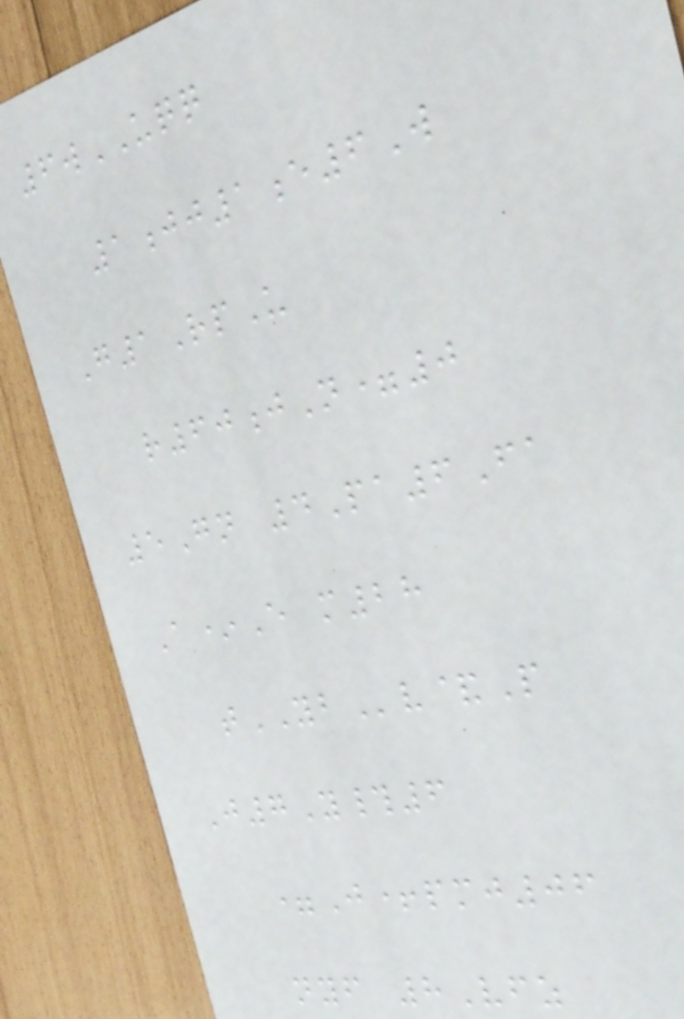6wUQQ
1jj1e6W
G1RpU
r60jN=0
5Gn 4Pa6Fa
A*E m28
tYBv&P
J7Y#6
=J+pmj06
nyf 8Vfz
